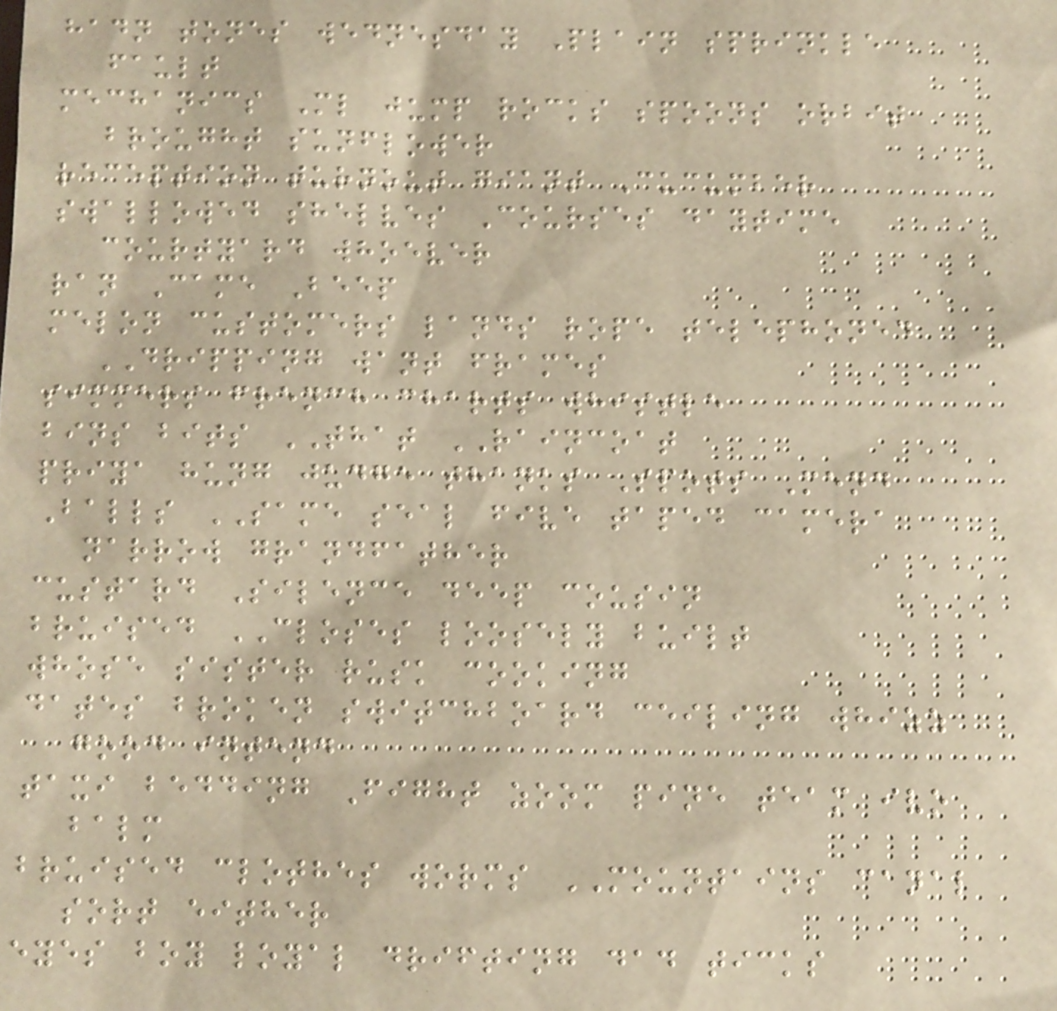hadn tones wednesday Plain sprinkle
fault
mechanics Ml jump rocks spoons orbit
brought sunflower
reception turnout giant Cucumber
swallowed shelves Courses daytime
courtyard whoever
ran Came Beep
melon customers lands rope telephoned
DRIPPING want frames
simmers french charts whistle
bins bits THAT RAINCOAT
priya hung judge thanks Spots Mend
Balls SAME seal five taped camera
narrow grandfather
custard Silence deep cousin
bruised CLOSES loosely built
whose sister rusk cooking
dates broken switchboard ceiling whizz
good intend
taxi bedding Fight zoom pine team ivo
balm
bruised clothes worms MOUNTAINS canal
sort either
eyes boy loyal drifting dad ticks
